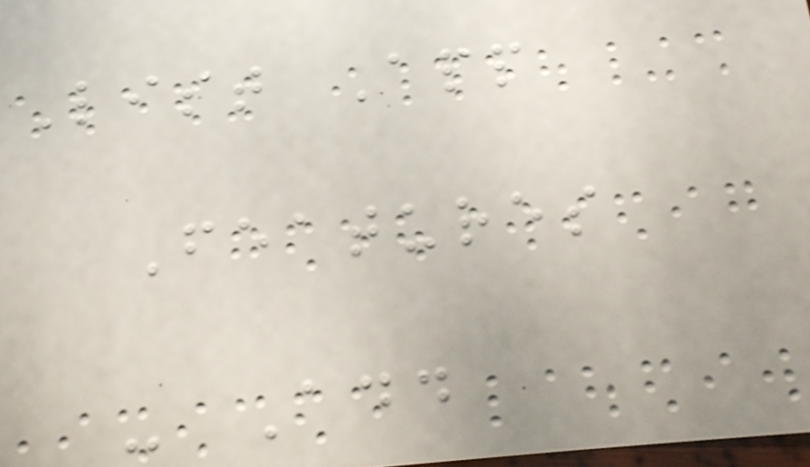List App
Features
- Add
